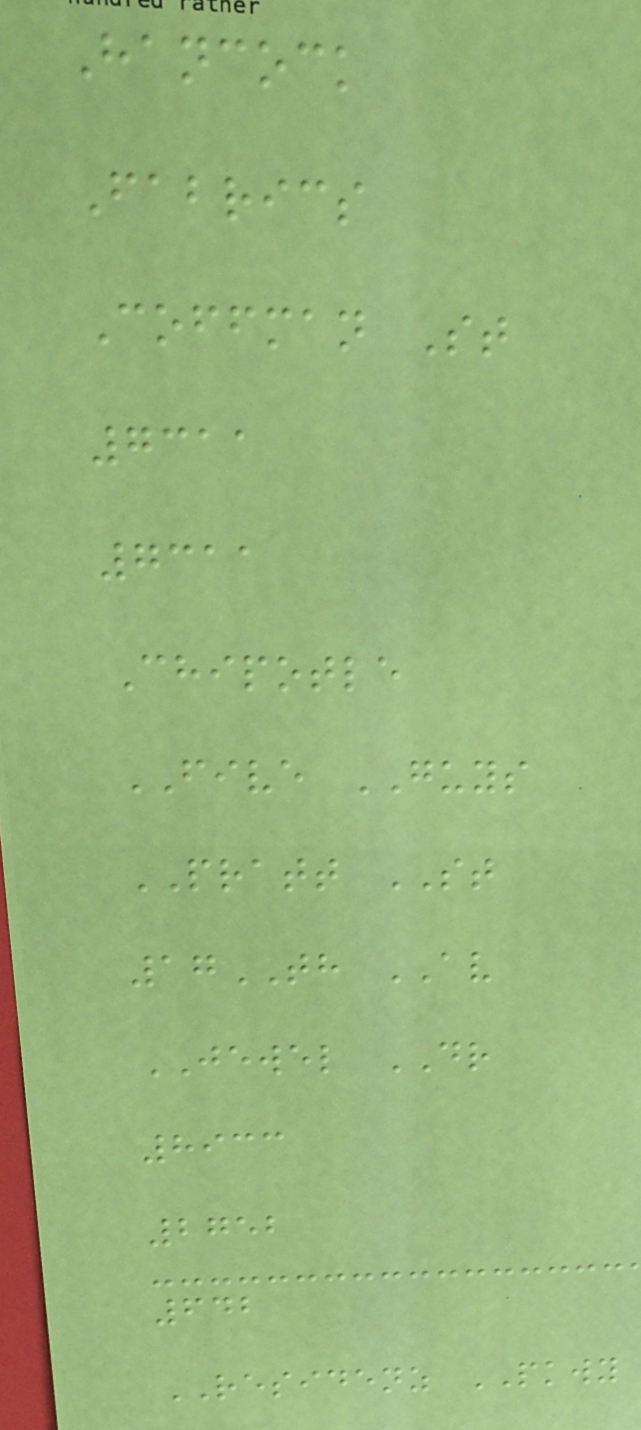Hancock
Fabrics
Coffman St
7311
7311
Chipotle
FIVE GUYS
PRATT ST
17TH AV
JEWEL DR
8933
2752
642
RESIDENZ PKWY
